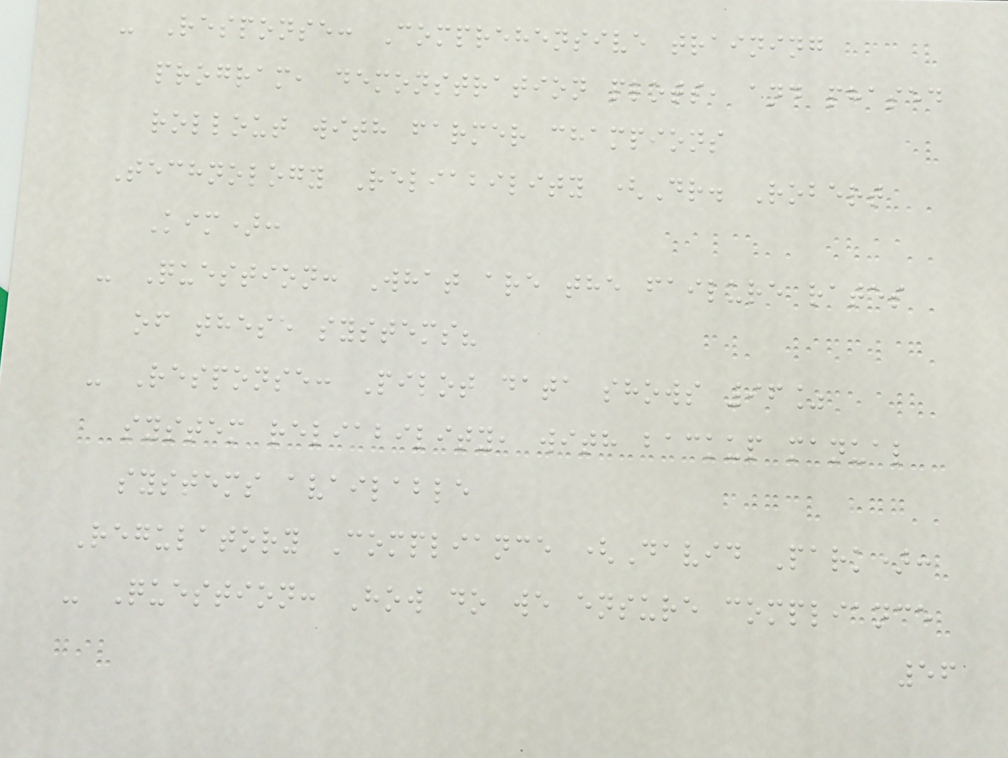- Response: Comprehensive training
program, demonstration plots, and phased
rollout with farmer champions
Technology Reliability (Dr. Robert
Kim):
- Question: What are the failure rates
of these systems?
- Response: Pilot data shows 96%
system reliability, with backup manual
systems available
Regulatory Compliance (David Park):
- Question: How do we ensure compliance
56
